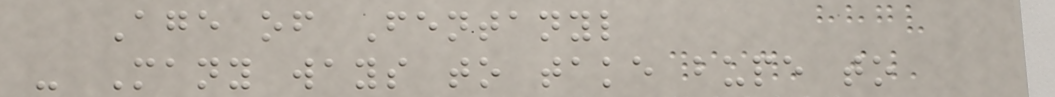Age of Fentanyl
- Many ways to take bupe to
